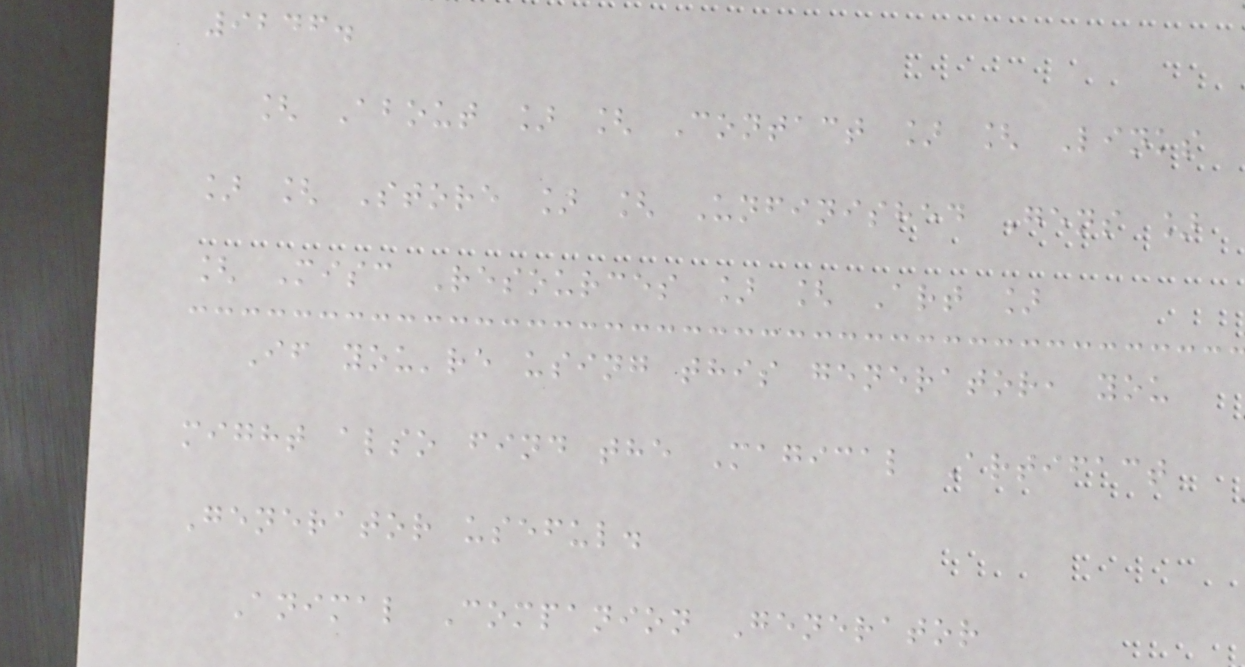9246.
[ About ] [ Contact ] [ Links
] [ Store ] [ Unfinished Gens ]
[ Misc Resources ] [ Art ]
If you're using this generator, you
might also find the Magical Artifact
Generator useful.
Animal Companion Generator
